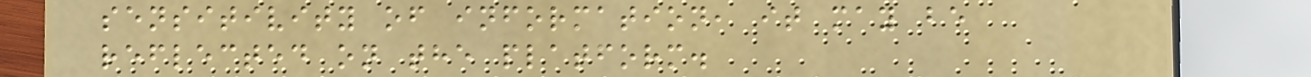sensitivity of information, it may be
reflected on the platform.
